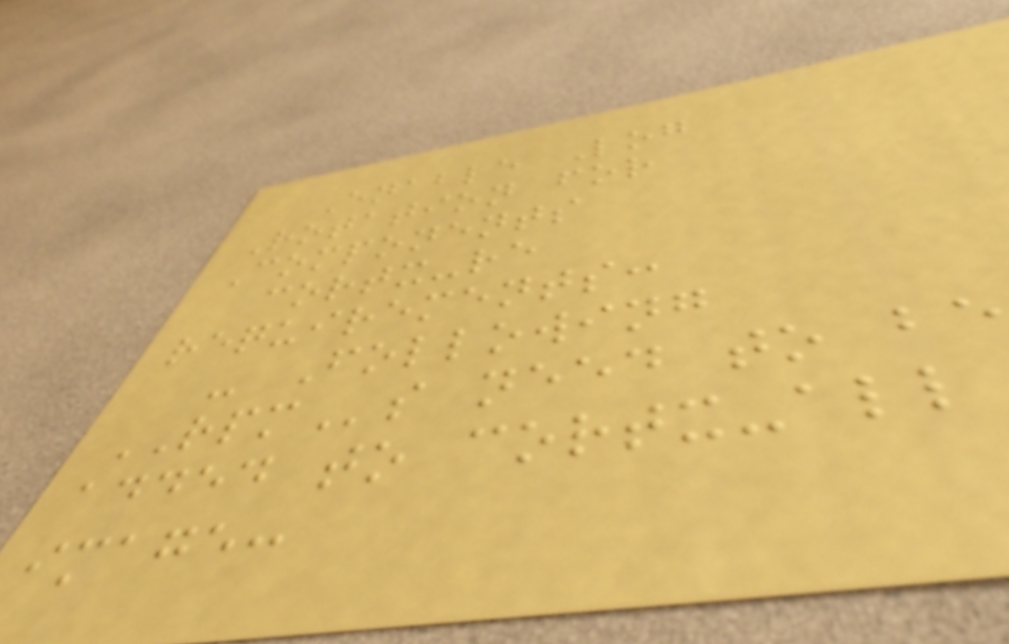Enable Log
Rotation for
Components
cortx-re
requirements:
- Following
RPMs need to be
added to cortx-all
image:
